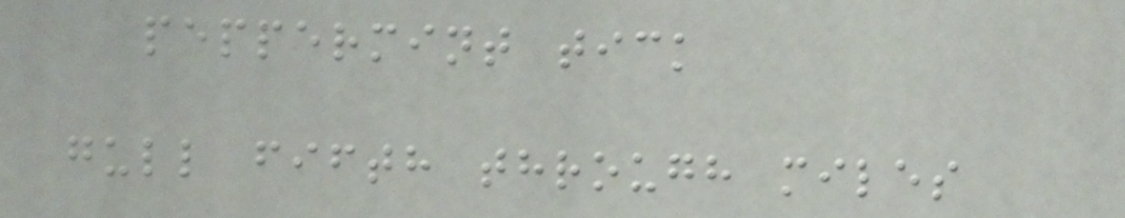peppermint tick
gull fifth through miles
